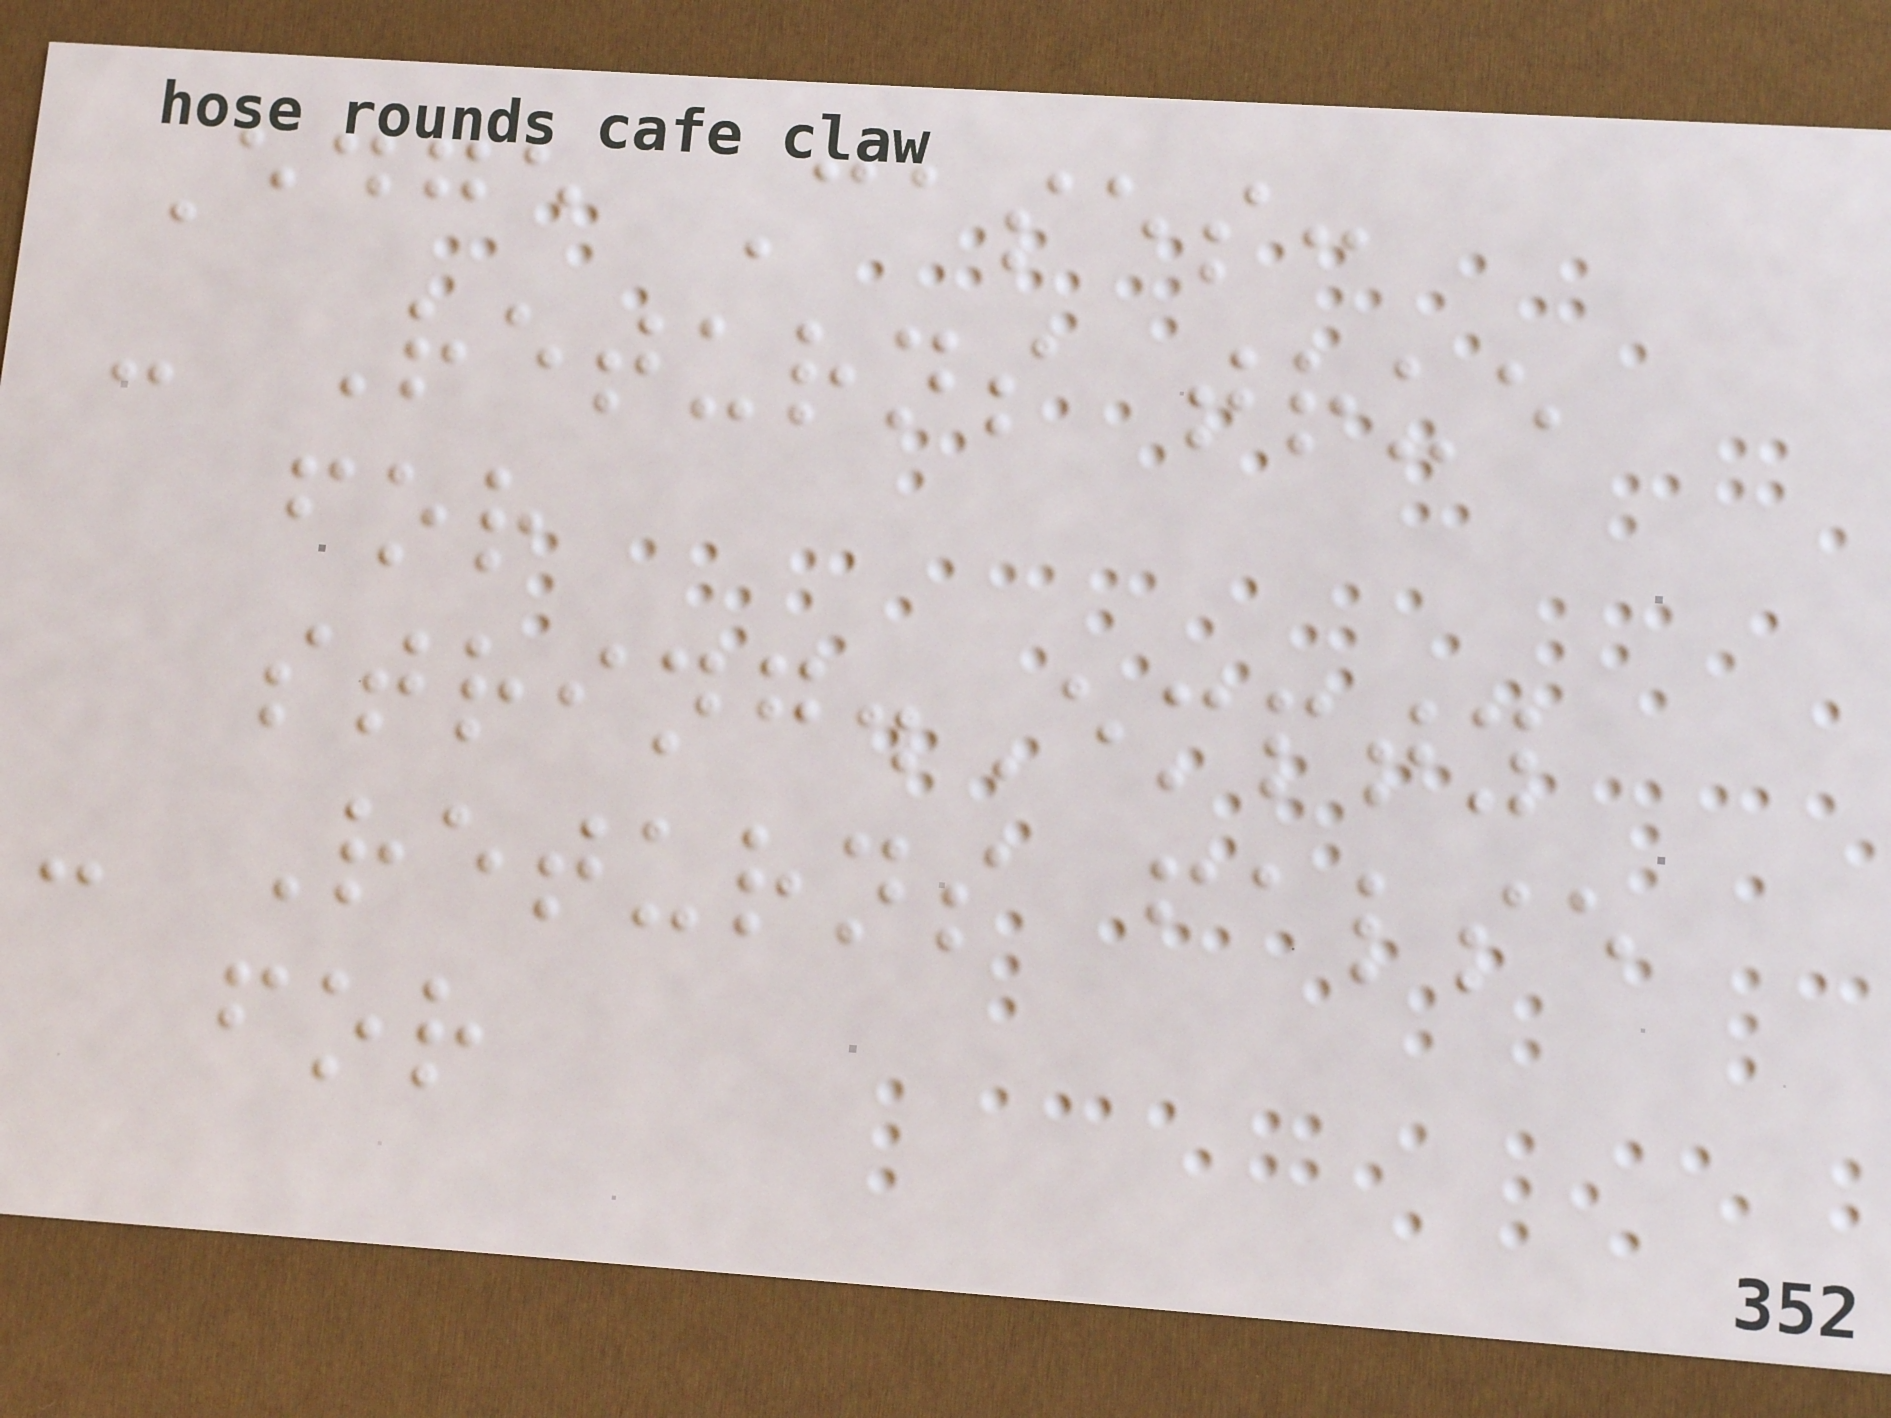Edge Cases:
- Returns true
for
string.Empty
- Returns false
for
